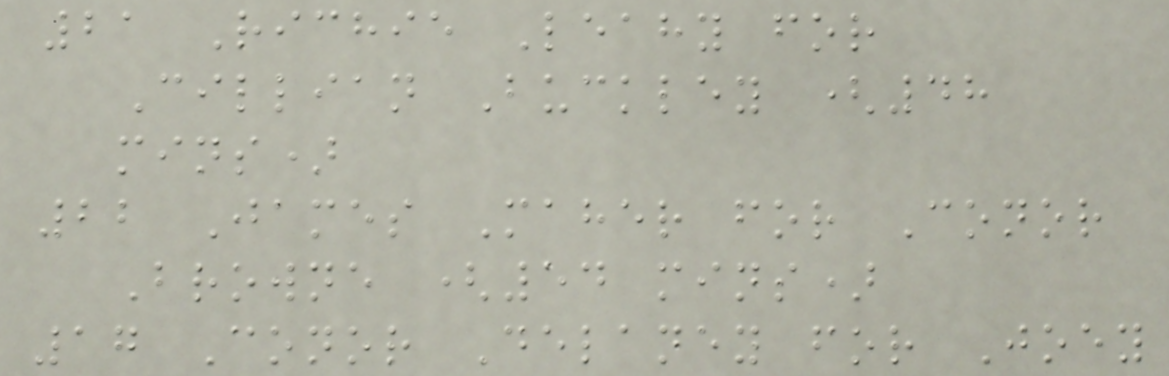21 Richie Leahy for
Cillian Buckley (48
mins)
22 James Maher for Conor
Browne (54 mins)
17 Conor Delaney for Joey
